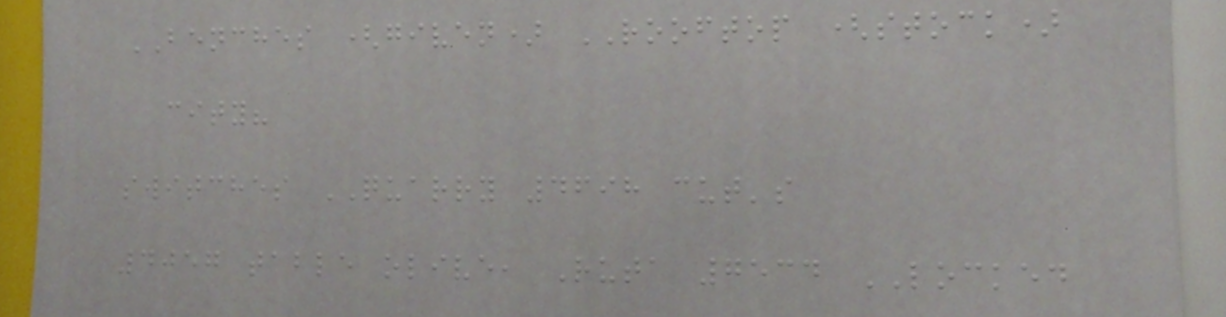BENCHES (given) ROOFTOP (stock)
city?
switches QUARRY 4698 cut's
4057 table olive, Ruta 7534 LOCKED
